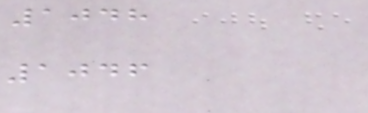1048
1046
